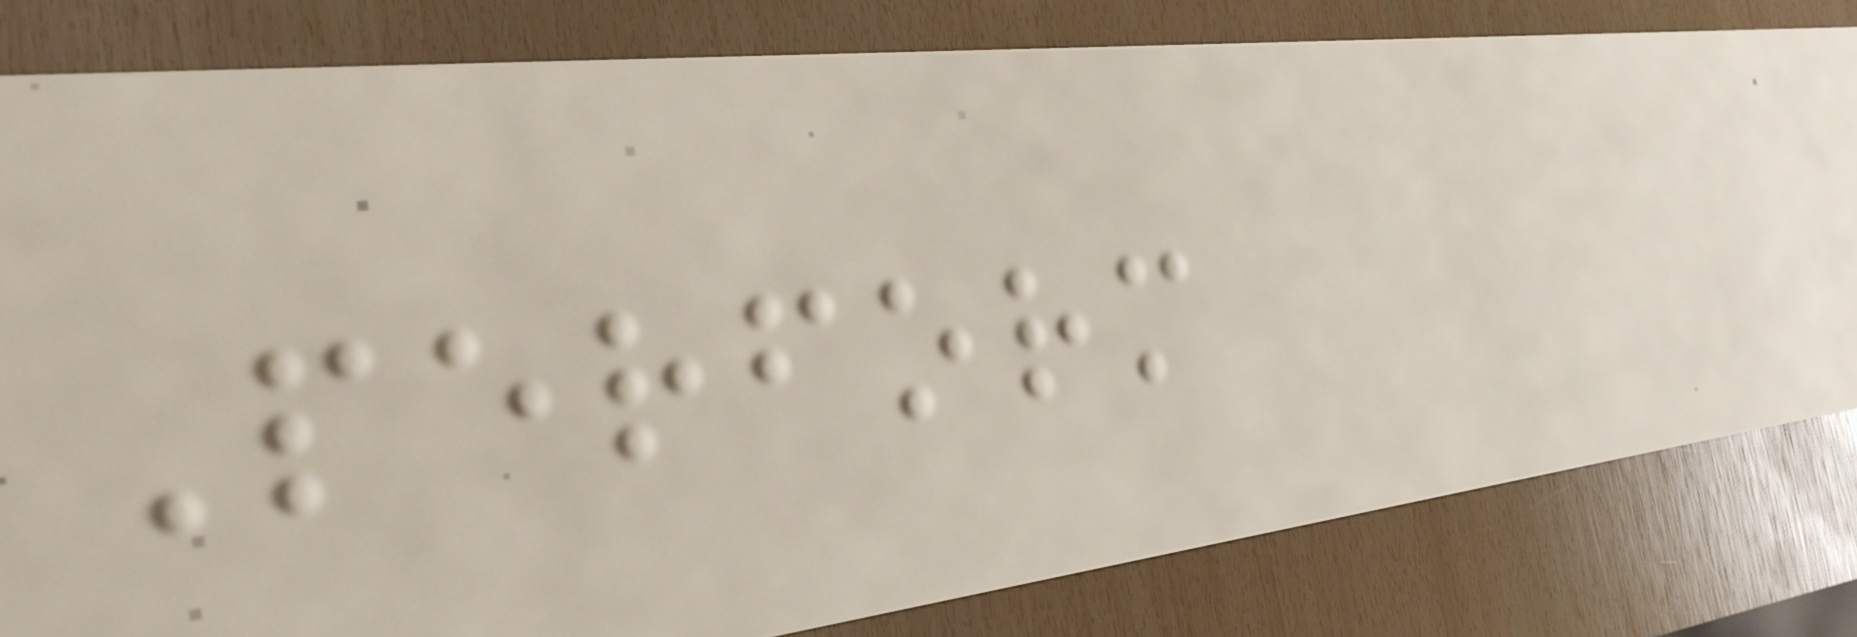Perform
